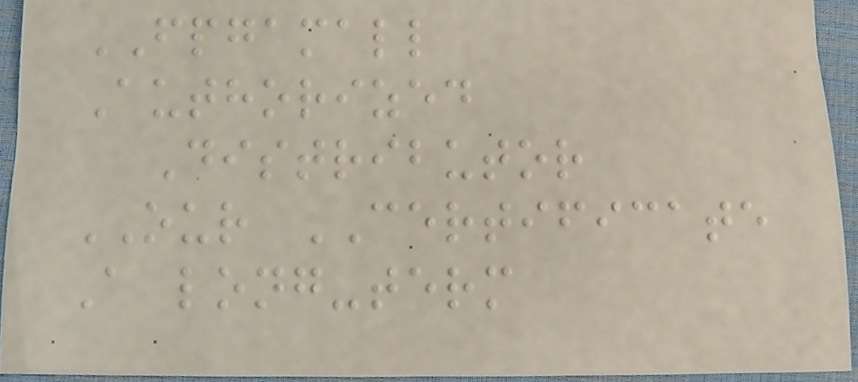FPGAMALL
Authorized
Distributor
OUR CERTIFICATE
A long-term
